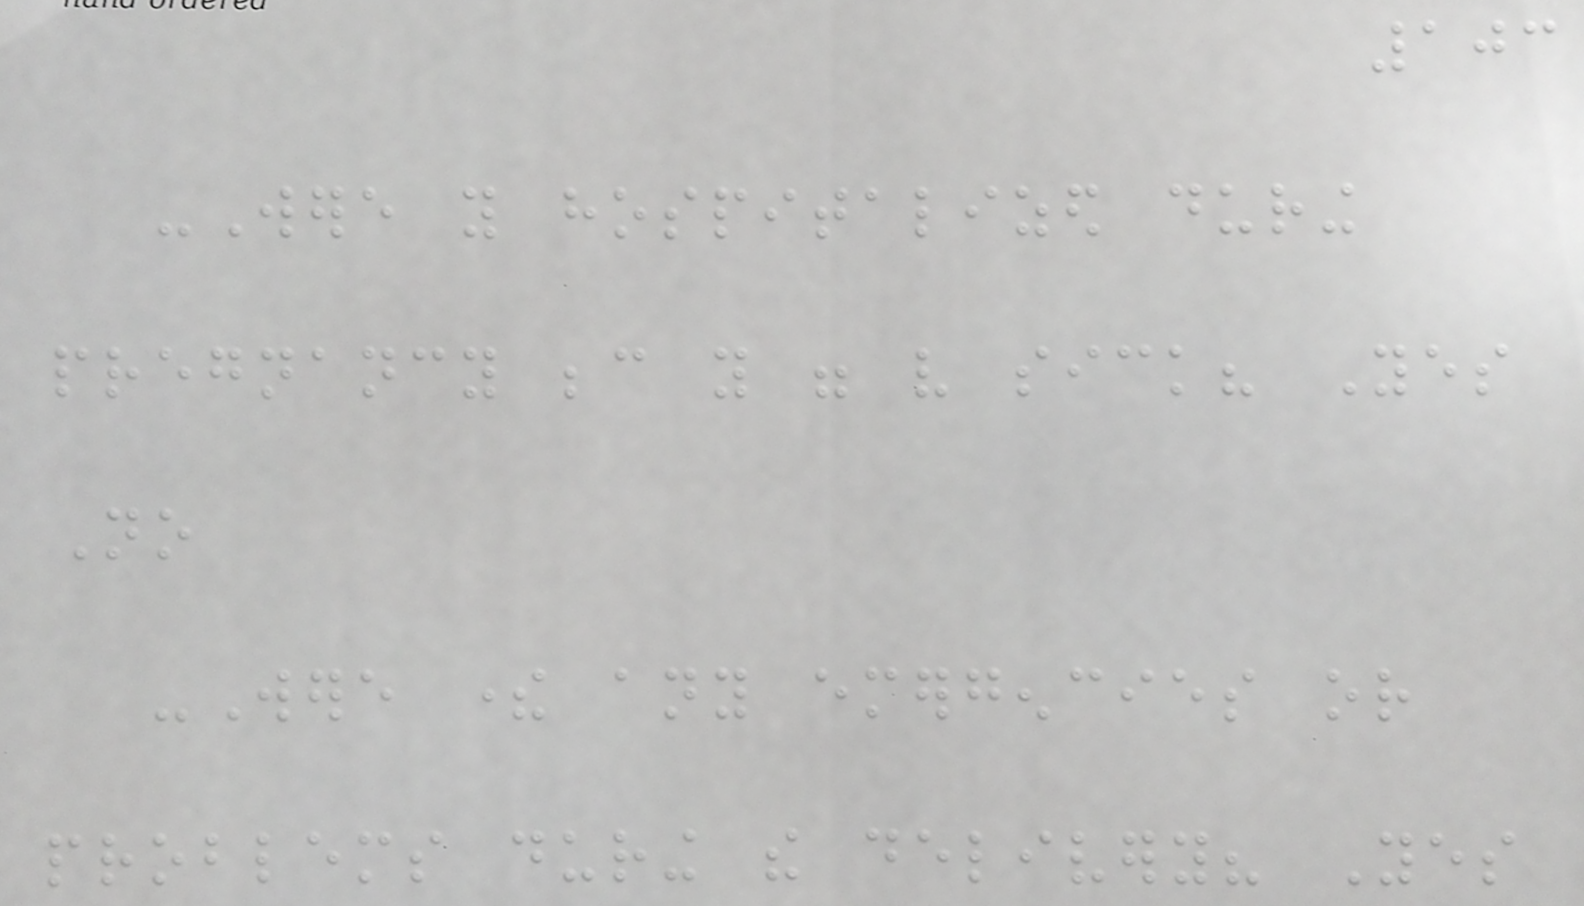103
-Were you hospitalized during
pregnancy because you were very sick? Yes
No
-Were there any emergencies or
problems during the delivery? Yes
